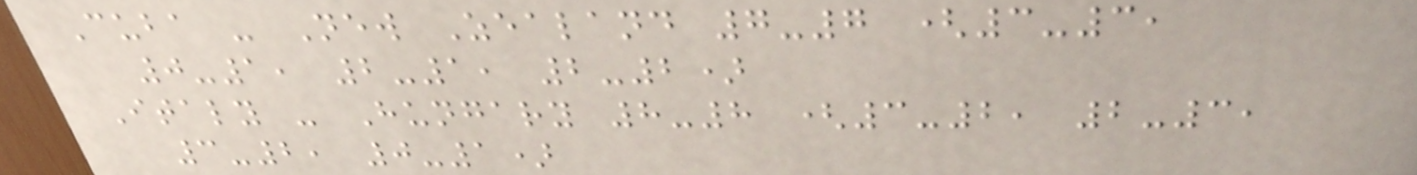Cuba - New Zealand 7-7 (3-3,
0-1, 2-1, 2-2)
Italy - Hungary 8-8 (3-2, 2-3,
3-2, 0-1)
